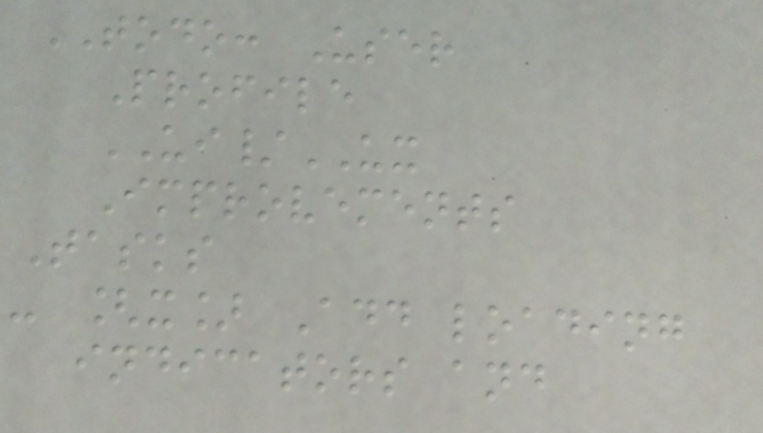TODO: User
Profile
UI/UX
Improvements
Tasks
- [x] Add loading
indicators and
